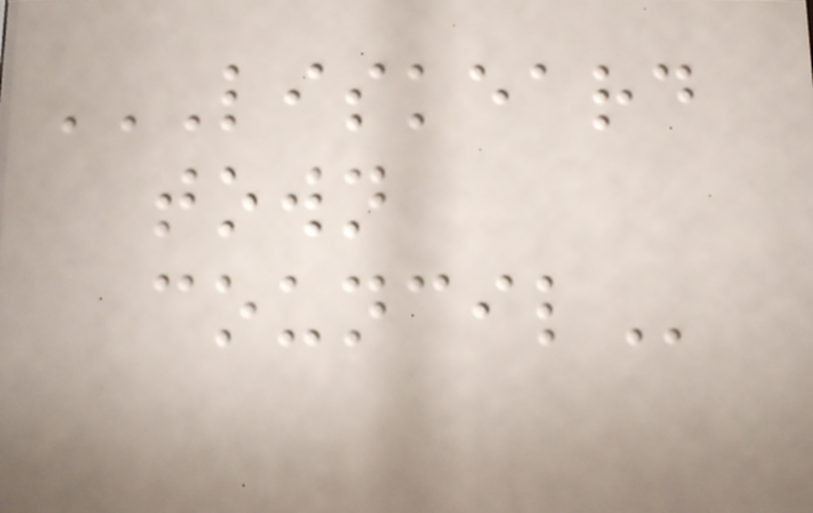LISKEARD
TOWN
COUNCIL
